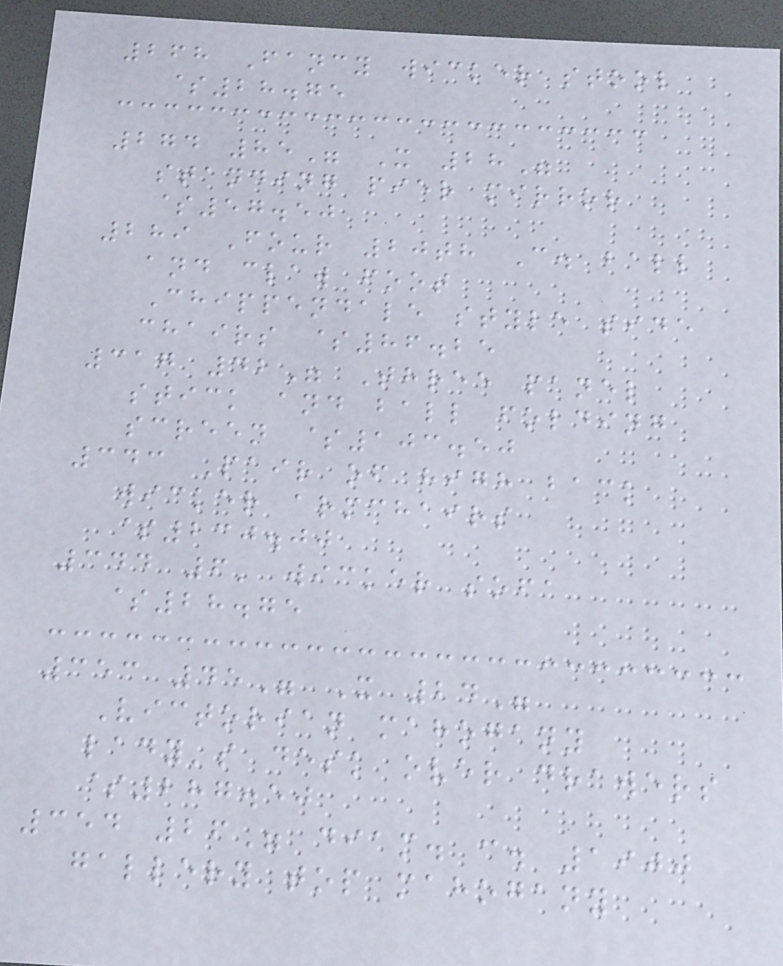268 Fancy wicker stool
$28.75
274 85" X 28"
standing pier mirror
$57.50
289 Four 20th C. ball
and claw foot
Chippendale style side
chairs $86.25
317 42" Three panel
stick and ball folding
screen $103.50
343 Pair of high back
wicker armchairs
$230.00
344 6' wicker sofa
$28.75
353 45" X 24"
Victorian mahogany
lady's desk over drawers
$287.50
354 26" diam. c. 1900
gallery top mahogany
